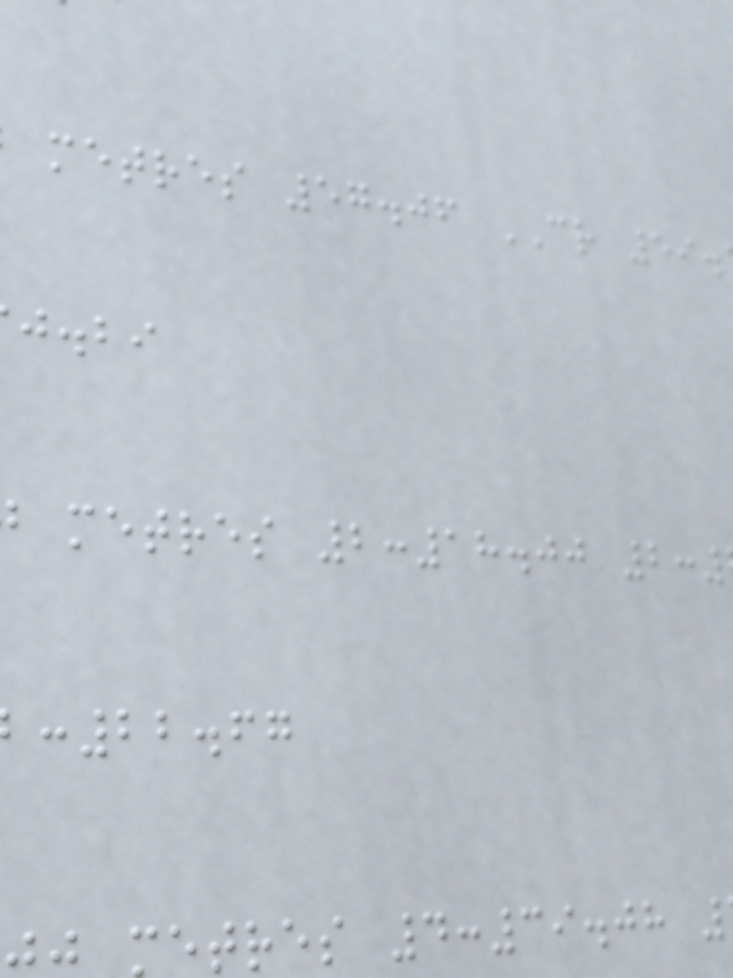metres 57.06 CR 59.
j.bi
metres 2:18.00 2:
:22.67
etres 4:39.08
